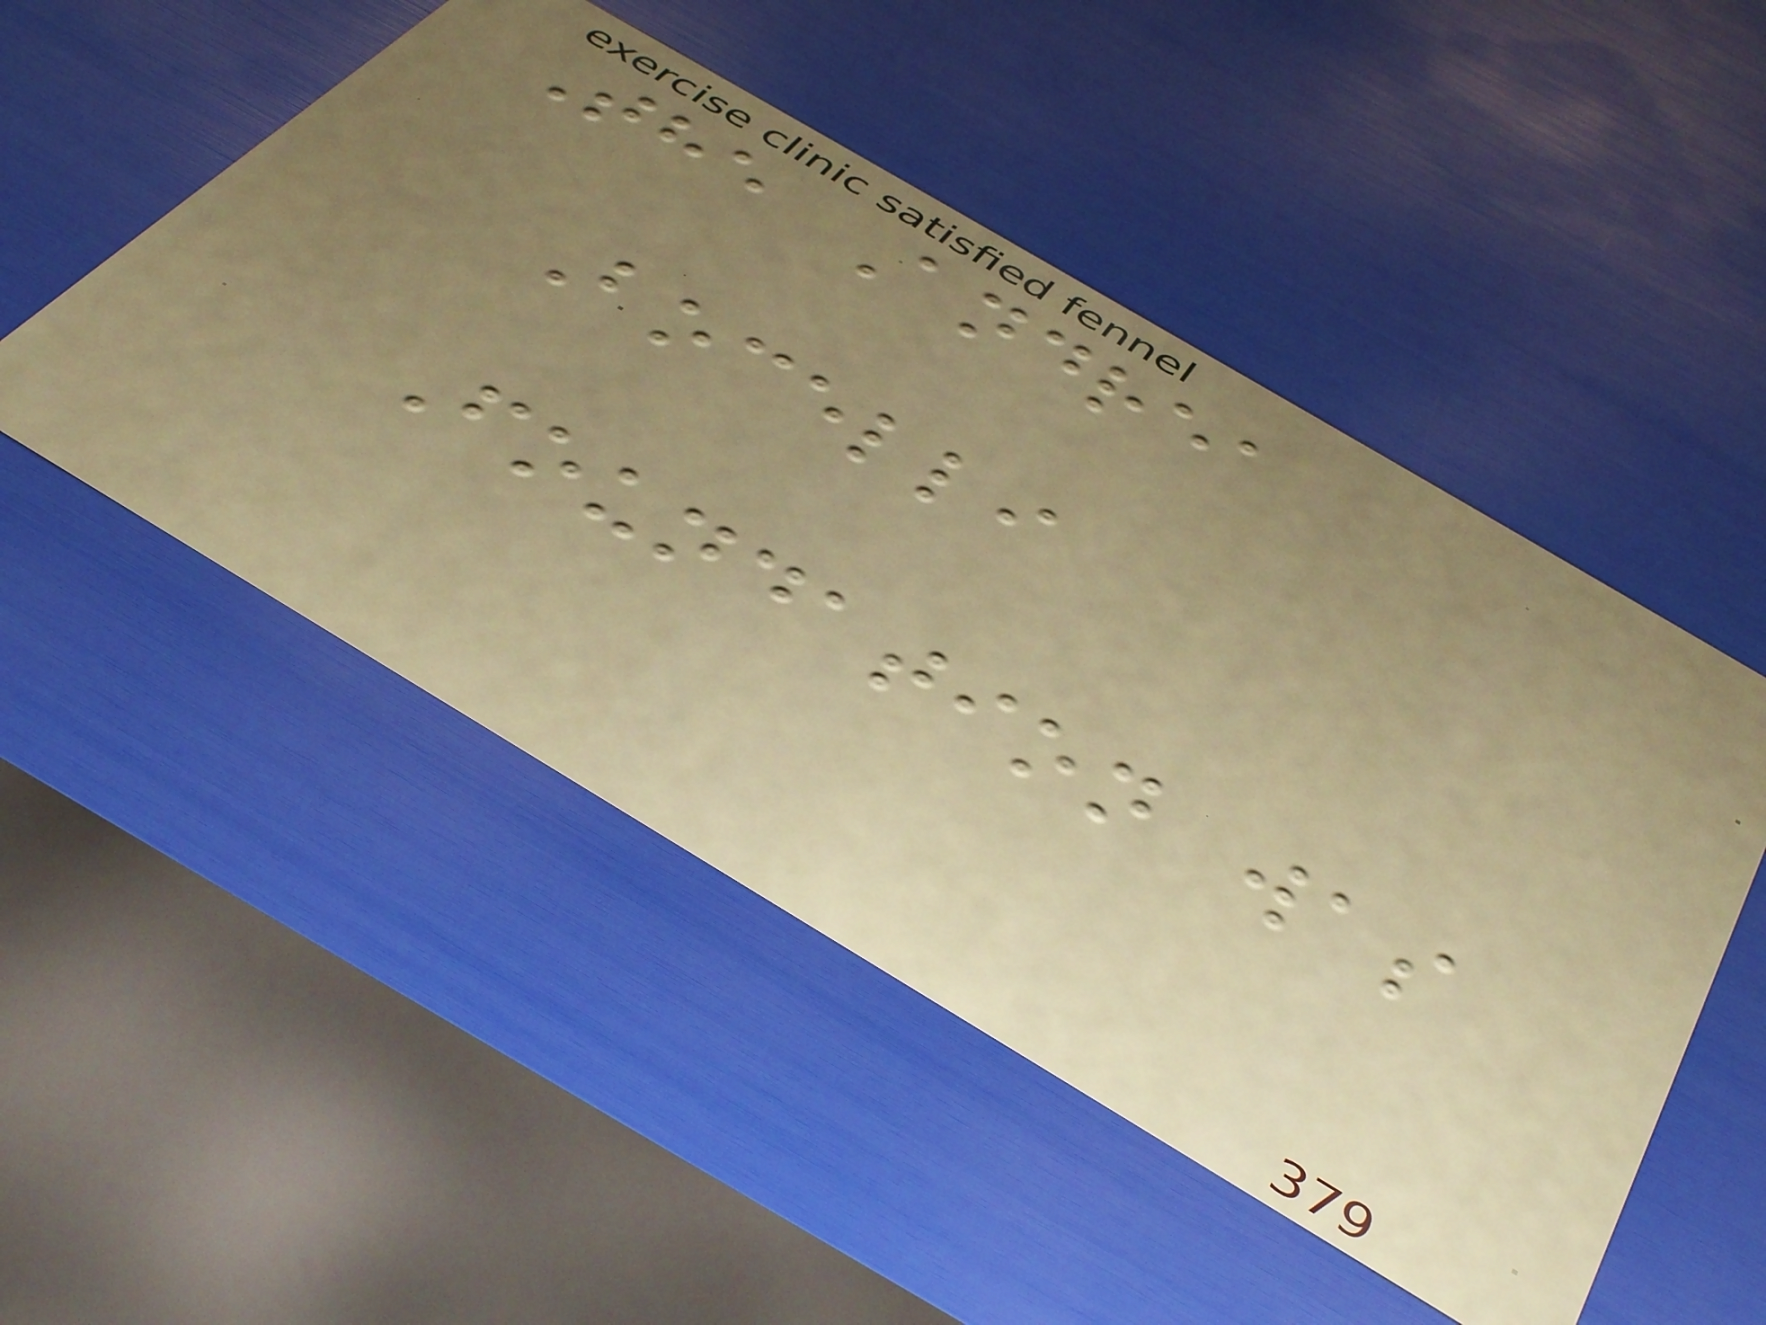The Andrea
Bocelli
Foundation was
